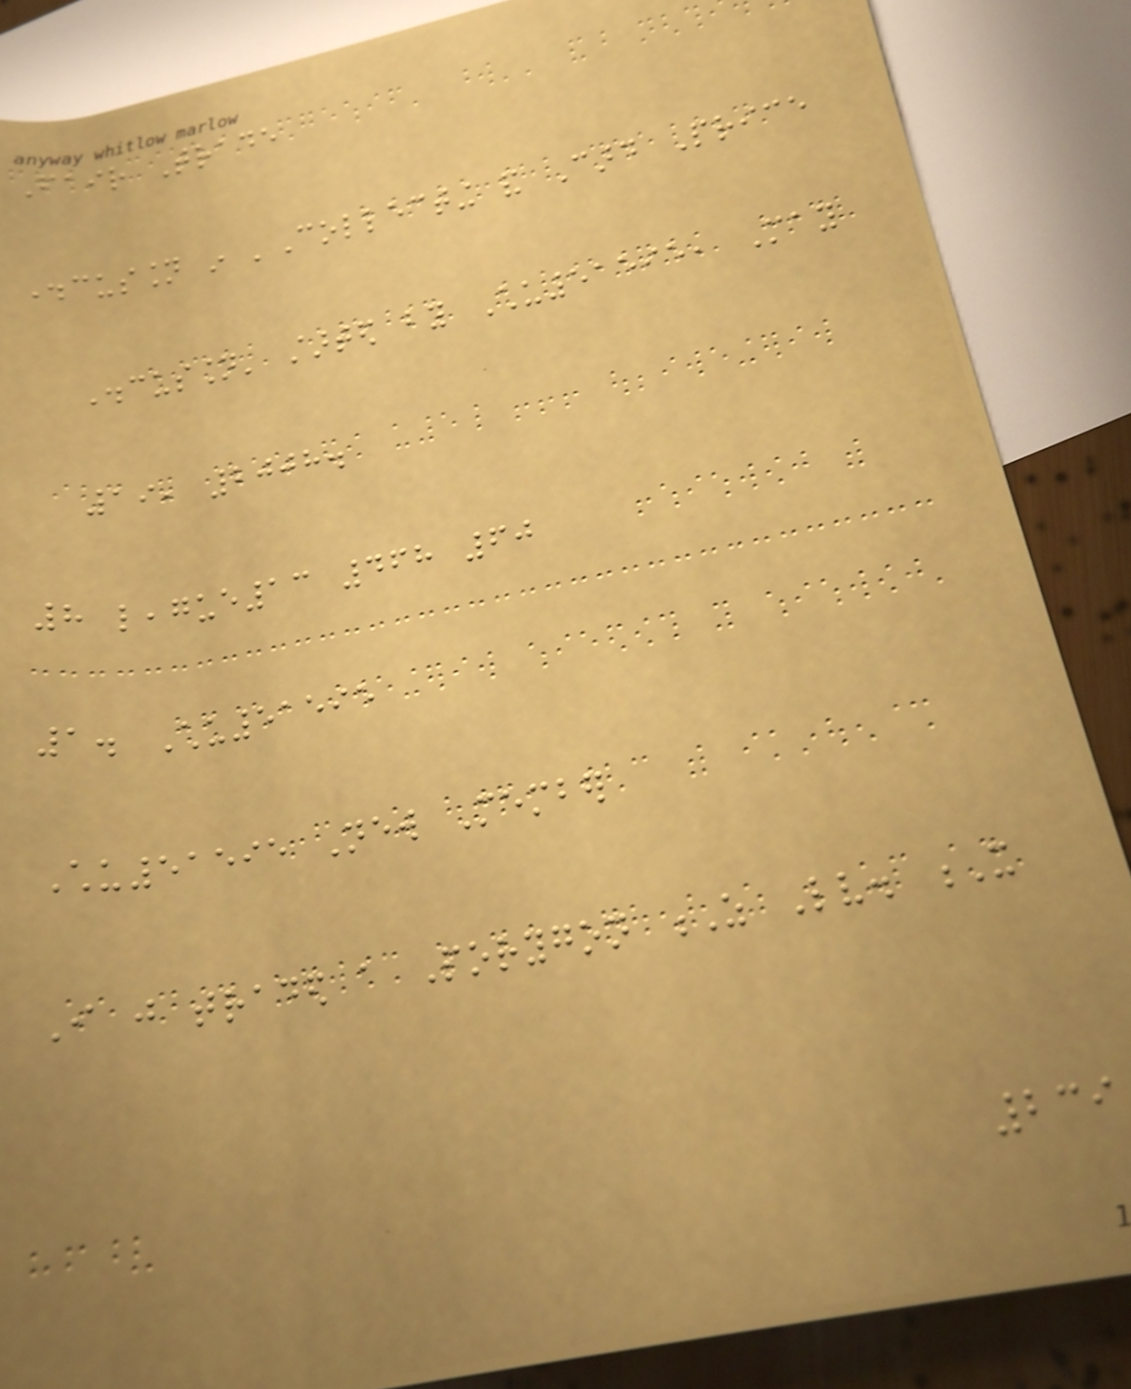Fair Trade
Discussion in 'Collecting and Card Price
Discussion' started by Chu51595, May
19, 2008.
8 league13 468 60
1. Chu51595
Chu51595 New Member
I just traded a Porygon Z Lv. X
239
